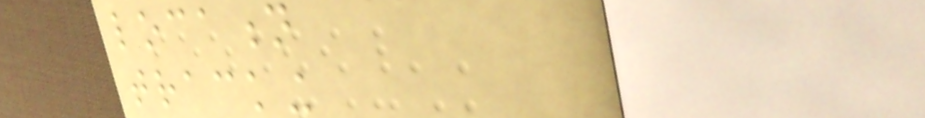location
tracking
